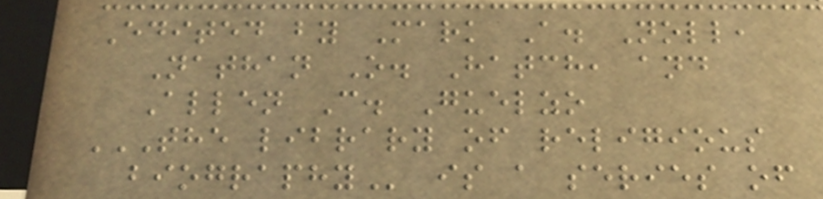Edited by Mark A. Noll,
Nathan O. Hatch, and
Allen C. Guelzo
THE LIBRARY OF RELIGIOUS
BIOGRAPHY is a series of
